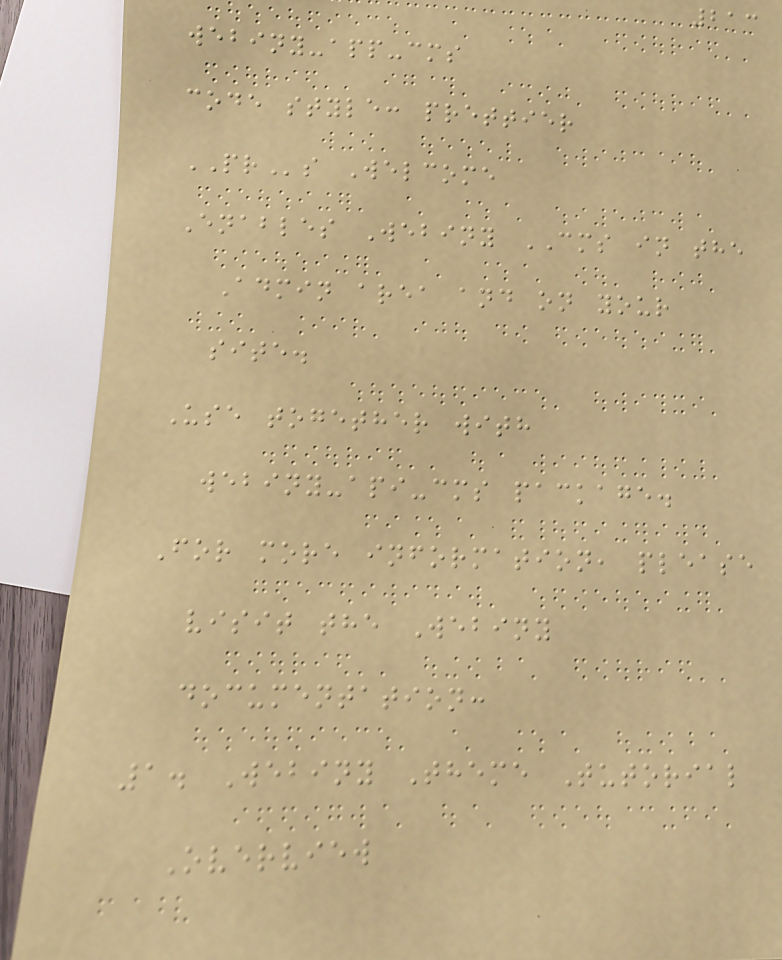213
webiny-app-cms
code style: prettier
PRs Welcome
Enables Webiny CMS in the
Admin area and on your
site.
Use together with
webiny-api-cms package.
For more information, please
visit the Webiny
documentation:
1. Webiny Theme Tutorial
Overview
